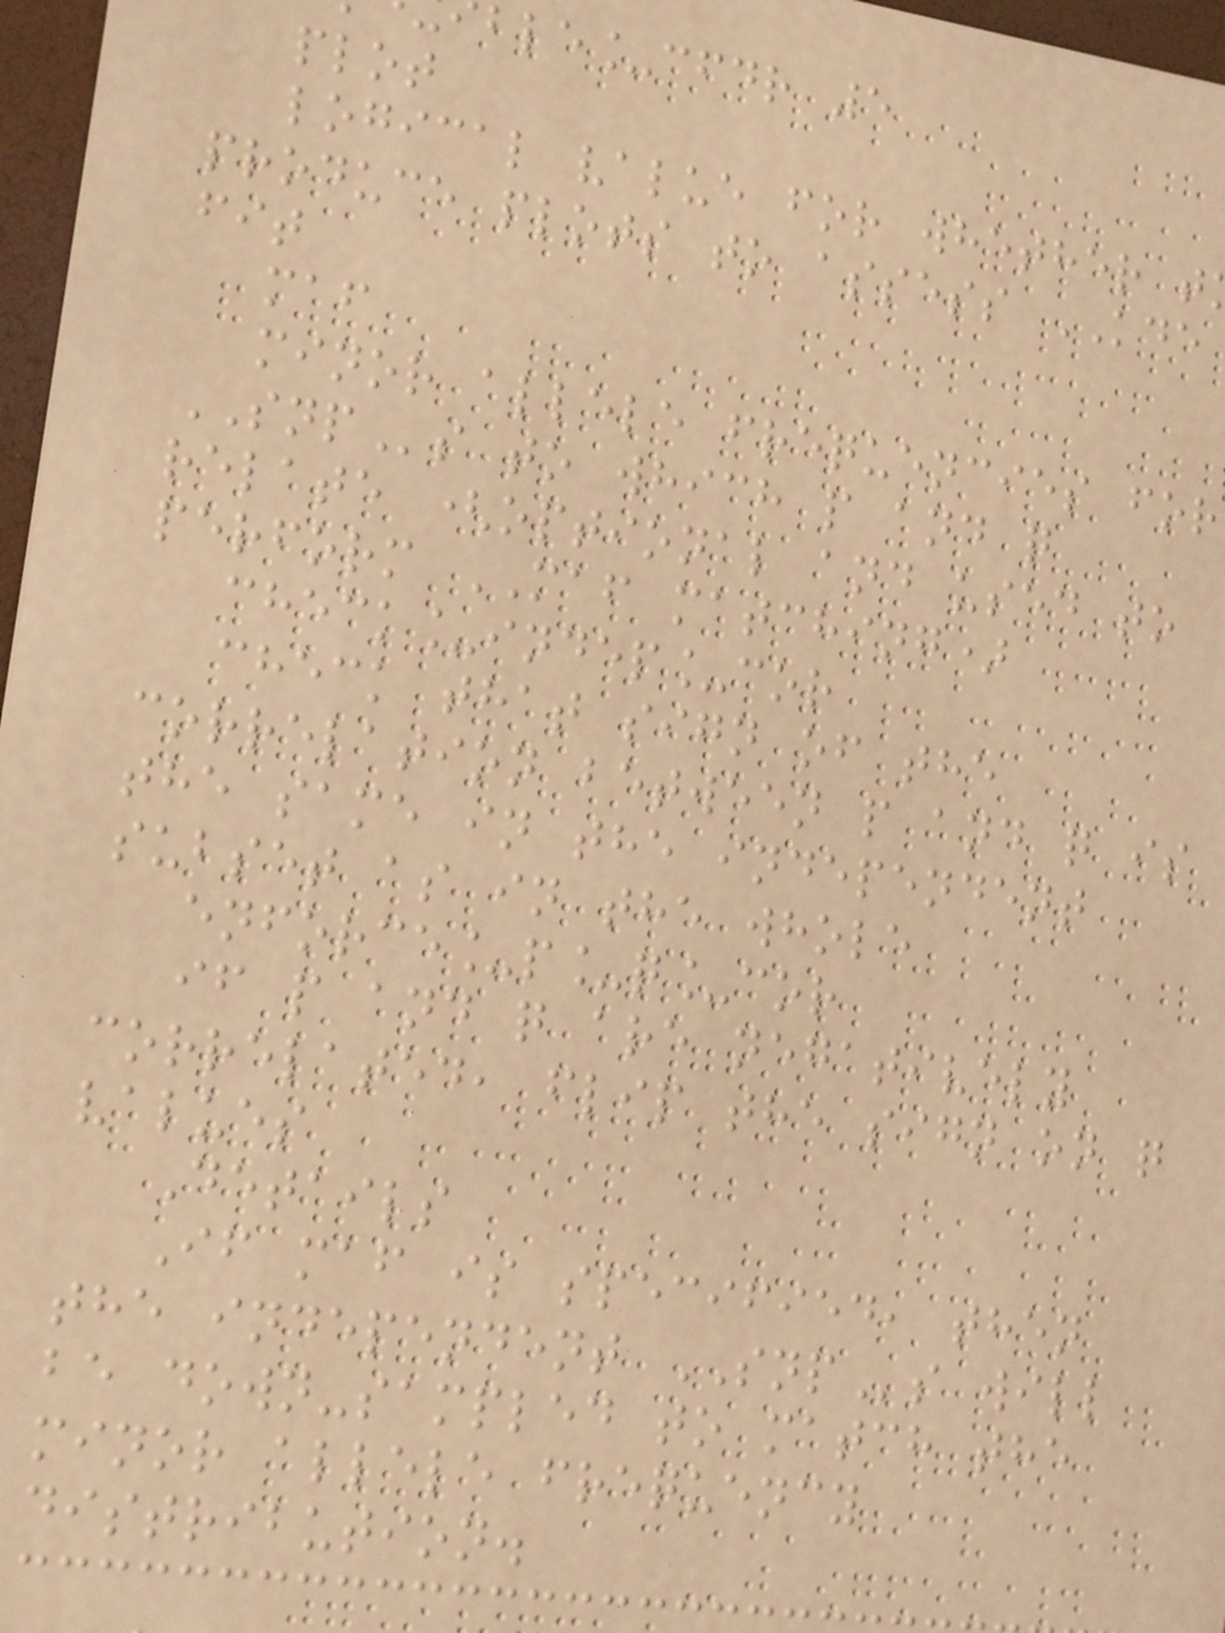ble_cfdr 5
plot
logical value for whether t
produce plots to assess KDE
fit
maf
minor allele frequencies for
SNPs to which p and q
relate (optional and used to
perform MAF matching)
check_indep_cor
check that sign of the
correlation between p and q is
the same in the independent
subset as in the whole
enforce_p_q_cor
if p and q are negatively
correlated, flip the sign on q
values
Details
If maf is specified, then
the independent SNPs will
be down-sampled to match the
minor allele frequency
distribution.
